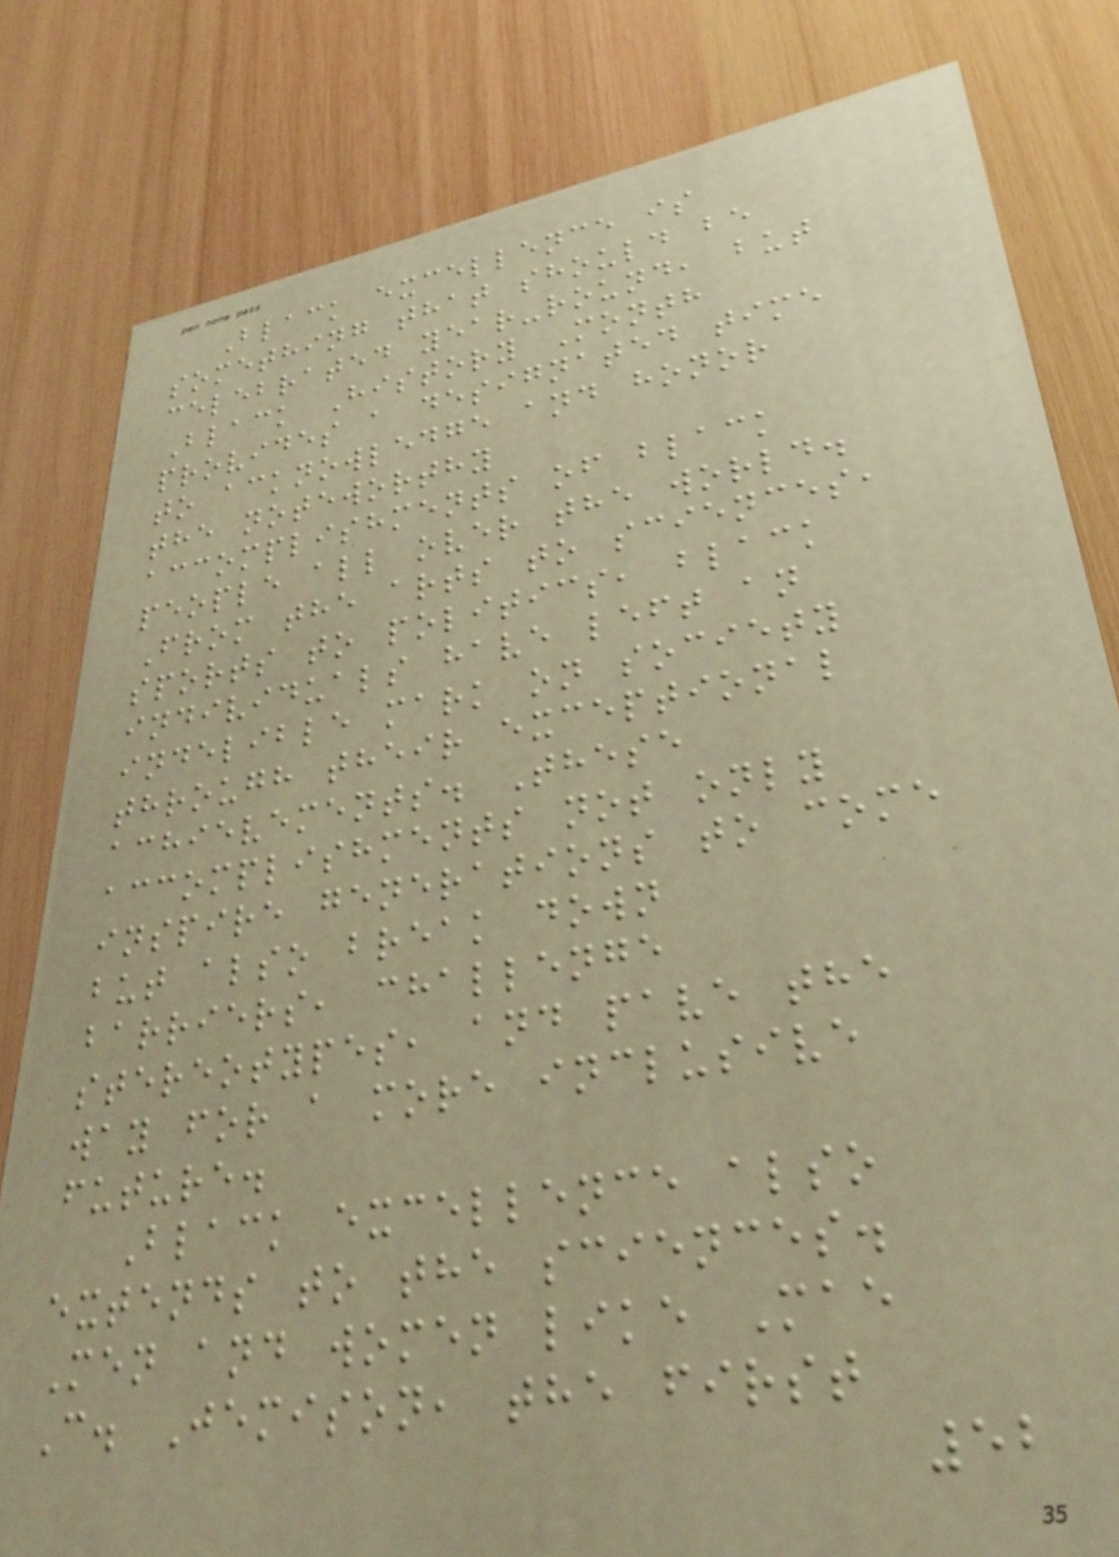Black excellence is
something that should be
celebrated year-round, but
Black History Month
provides a designated time
to acknowledge and honor
the noteworthy
accomplishments of black
people all over the world.
From the arts to sciences,
sports to politics, black
individuals have left an
indelible mark on society
through their exceptional
achievements. These
accomplishments not only
inspire generations to come
but also break down
barriers, challenge
stereotypes, and pave the
way for a more inclusive
future.
Black excellence also
extends to the sciences.
Men and women like Mae
C. Jemison, the first
52
